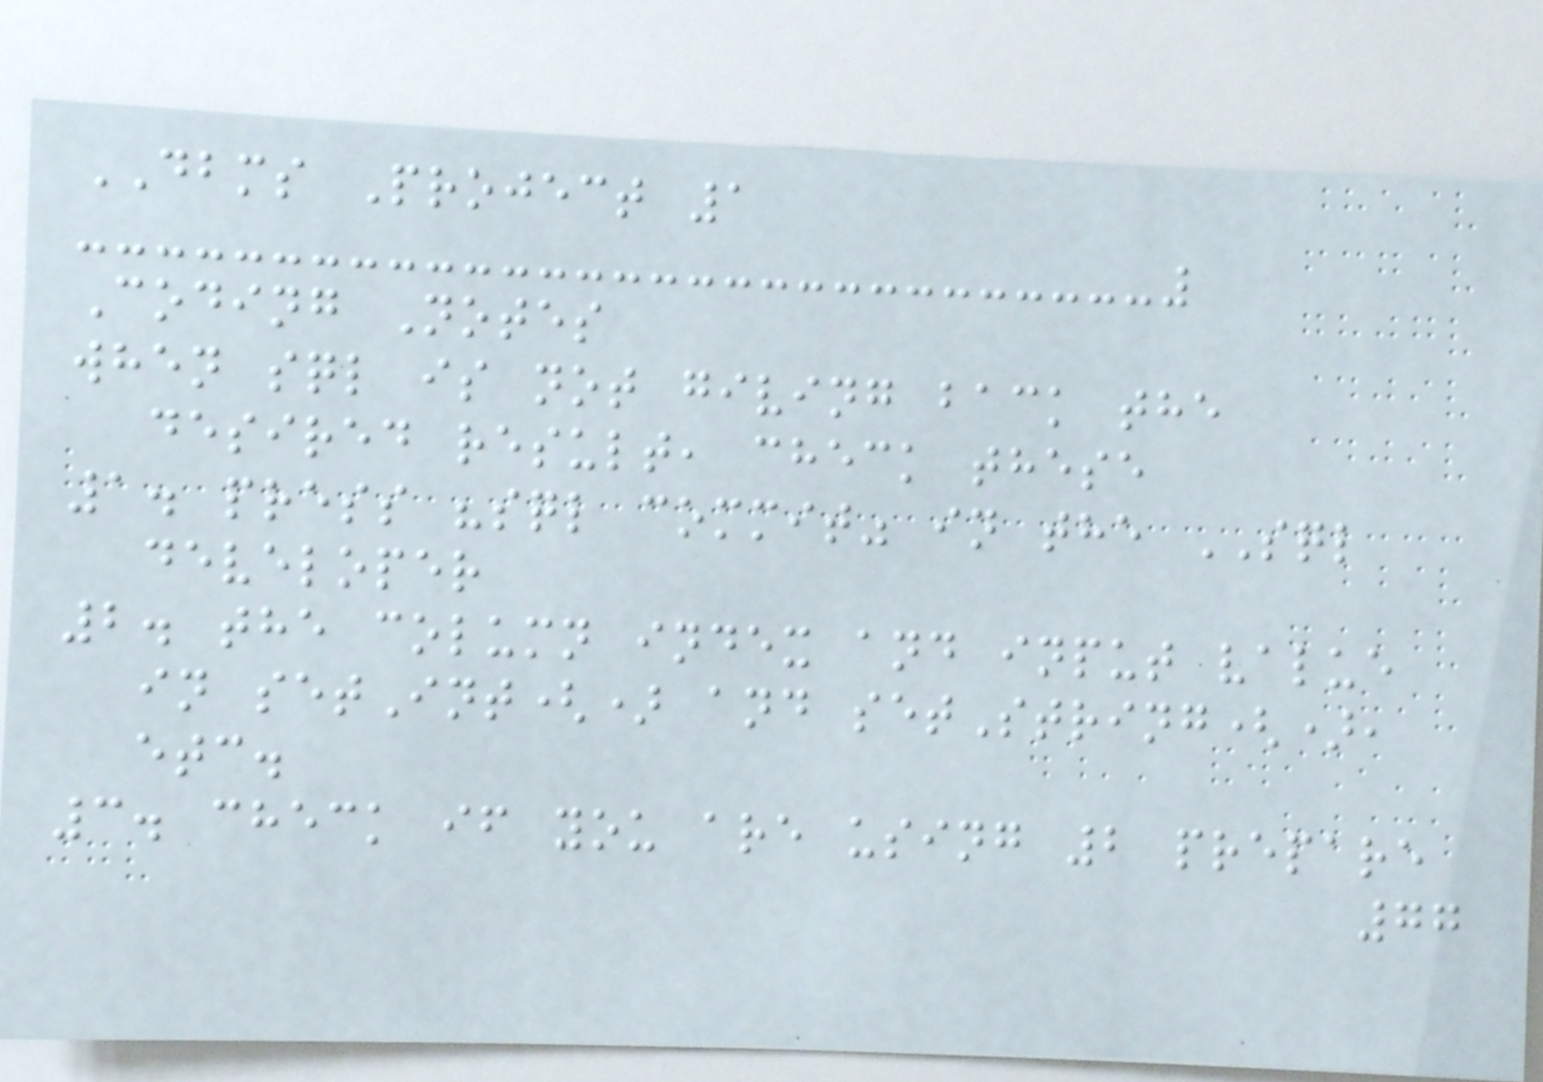DBMS Project 1
Coding Notes
when sql is not giving back the
desired result, check these
1. press "sql commit" in the SQL
developer
2. the column index and input value
in setInt() and setString(),
etc.
3. check if you are using 2 prepare
77
